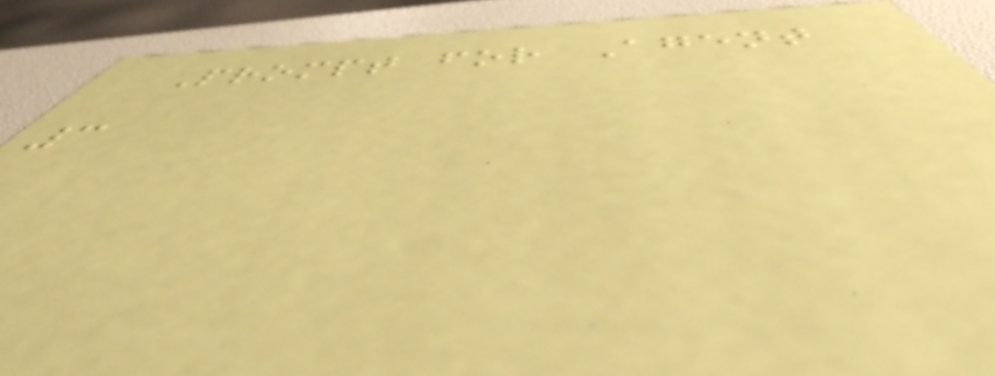Prompt for Agent
3
